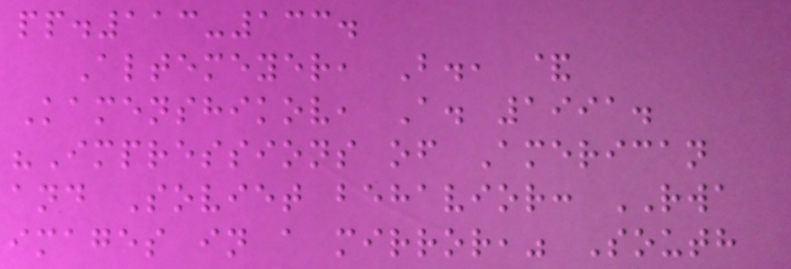pp.113-133.
Altemeyer, B., &
Kamenshikov, A. 1991.
"Impressions of American
and Soviet behavior: RWA
images in a mirror," South
